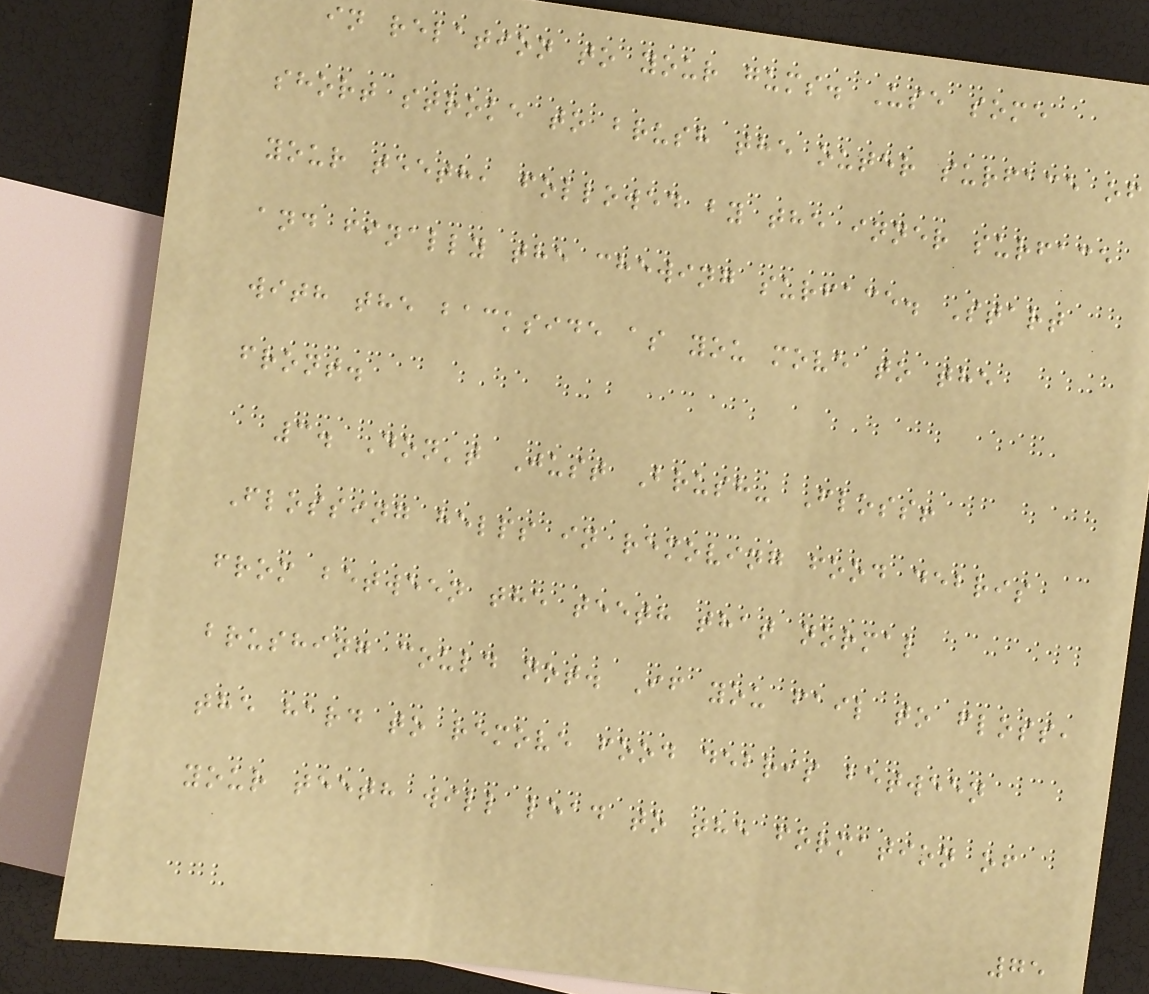in relation to your gums. Use some
short stroke to brush the outer surface of
your teeth, followed by the inner surface
and finally the chewing surface. Start
with the backside as you move to the
front.
3. Don't Just Brush- Floss!
Flossing helps in removing food debris
from between the teeth that normal
brushing could not. If you fail to floss,
the hard to remove food debris between
your teeth will lead to the formation of
75
